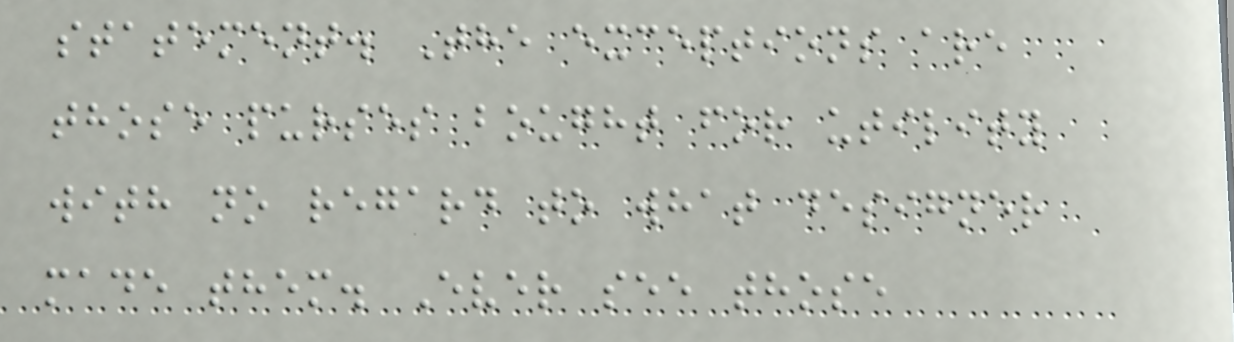statement. The exceptions are
those purses bought for utility
with no regard to what designer
made them. Ever see those
